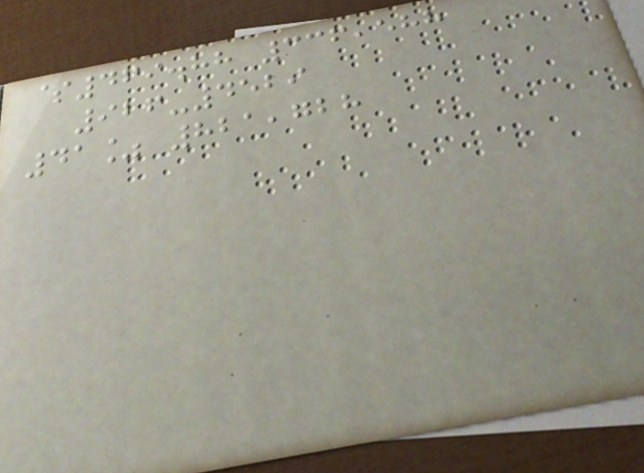$469.88 336,588
926-4529
41% 821,728
